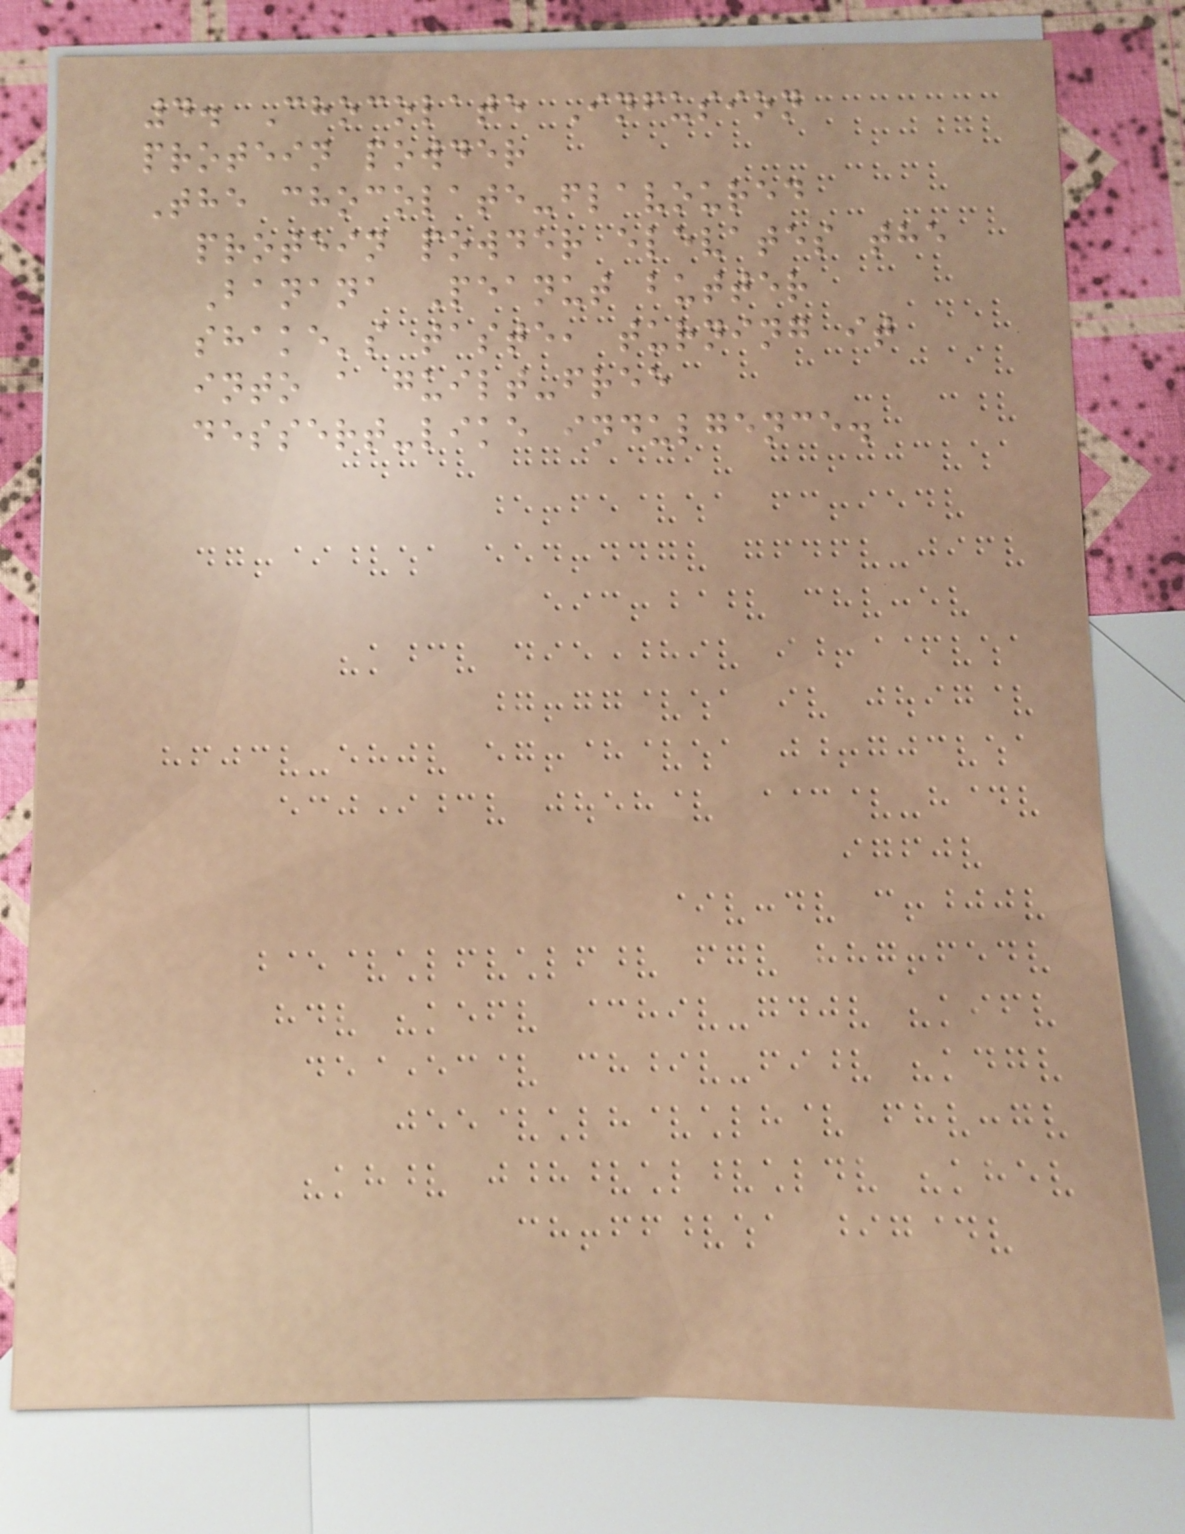4. Chocolate Infusion
protein powder
The chocolate-flavoured
protein powder elevates the
Banana Peanut butter
shake's taste, turning it
into a guilt-free
dessert-like indulgence.
